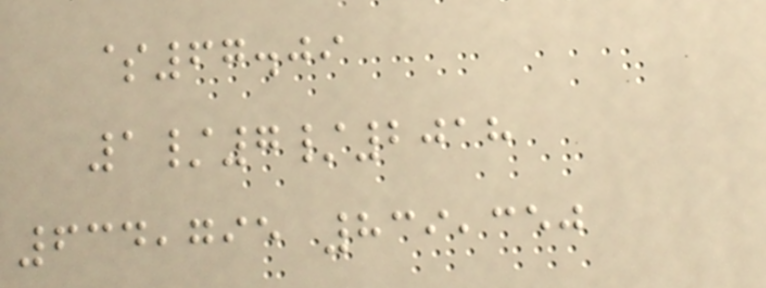$67.09
1/7/2018
634,795 839,350
